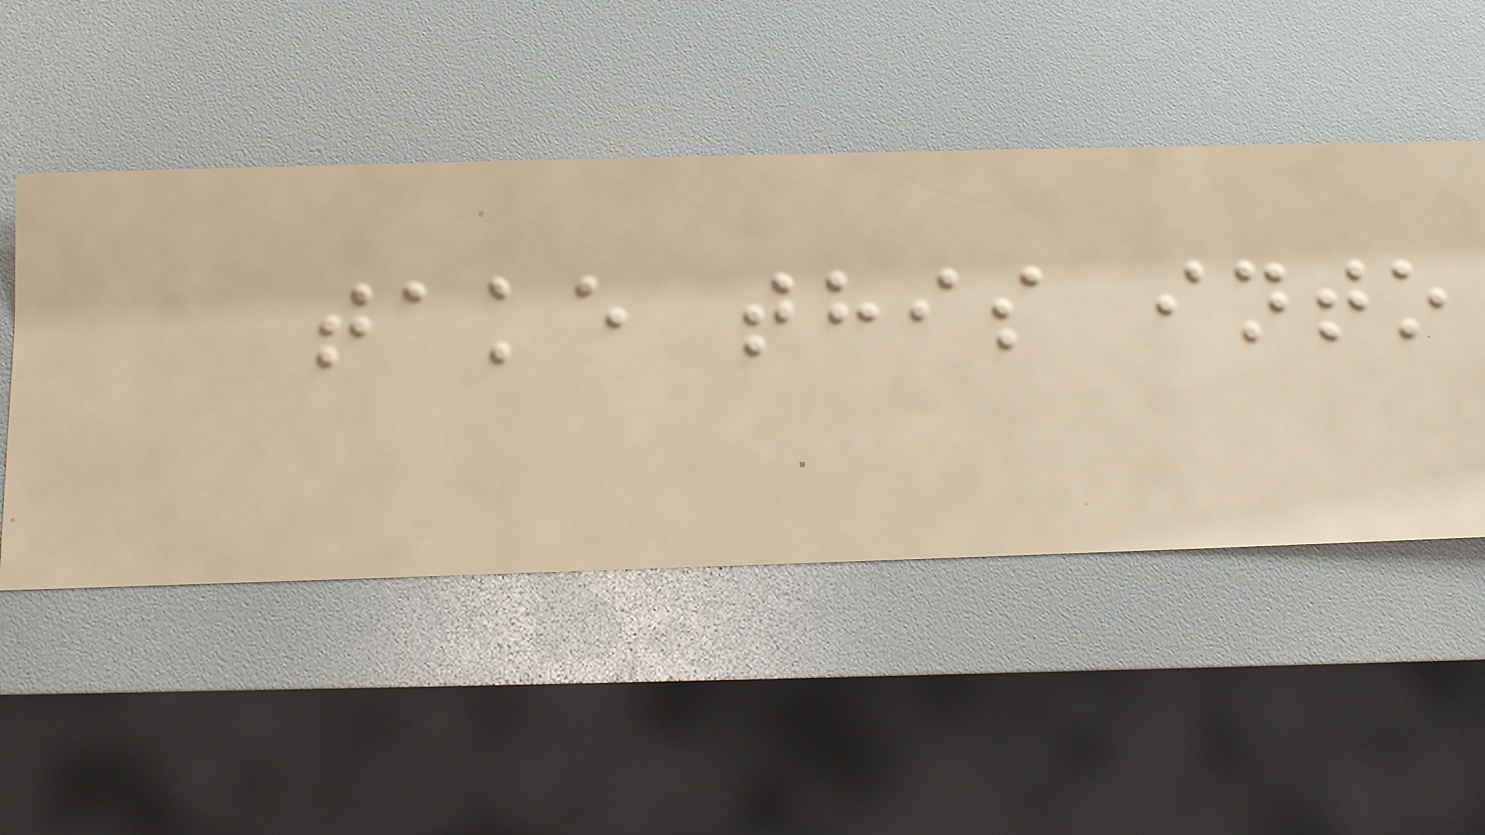take this into
